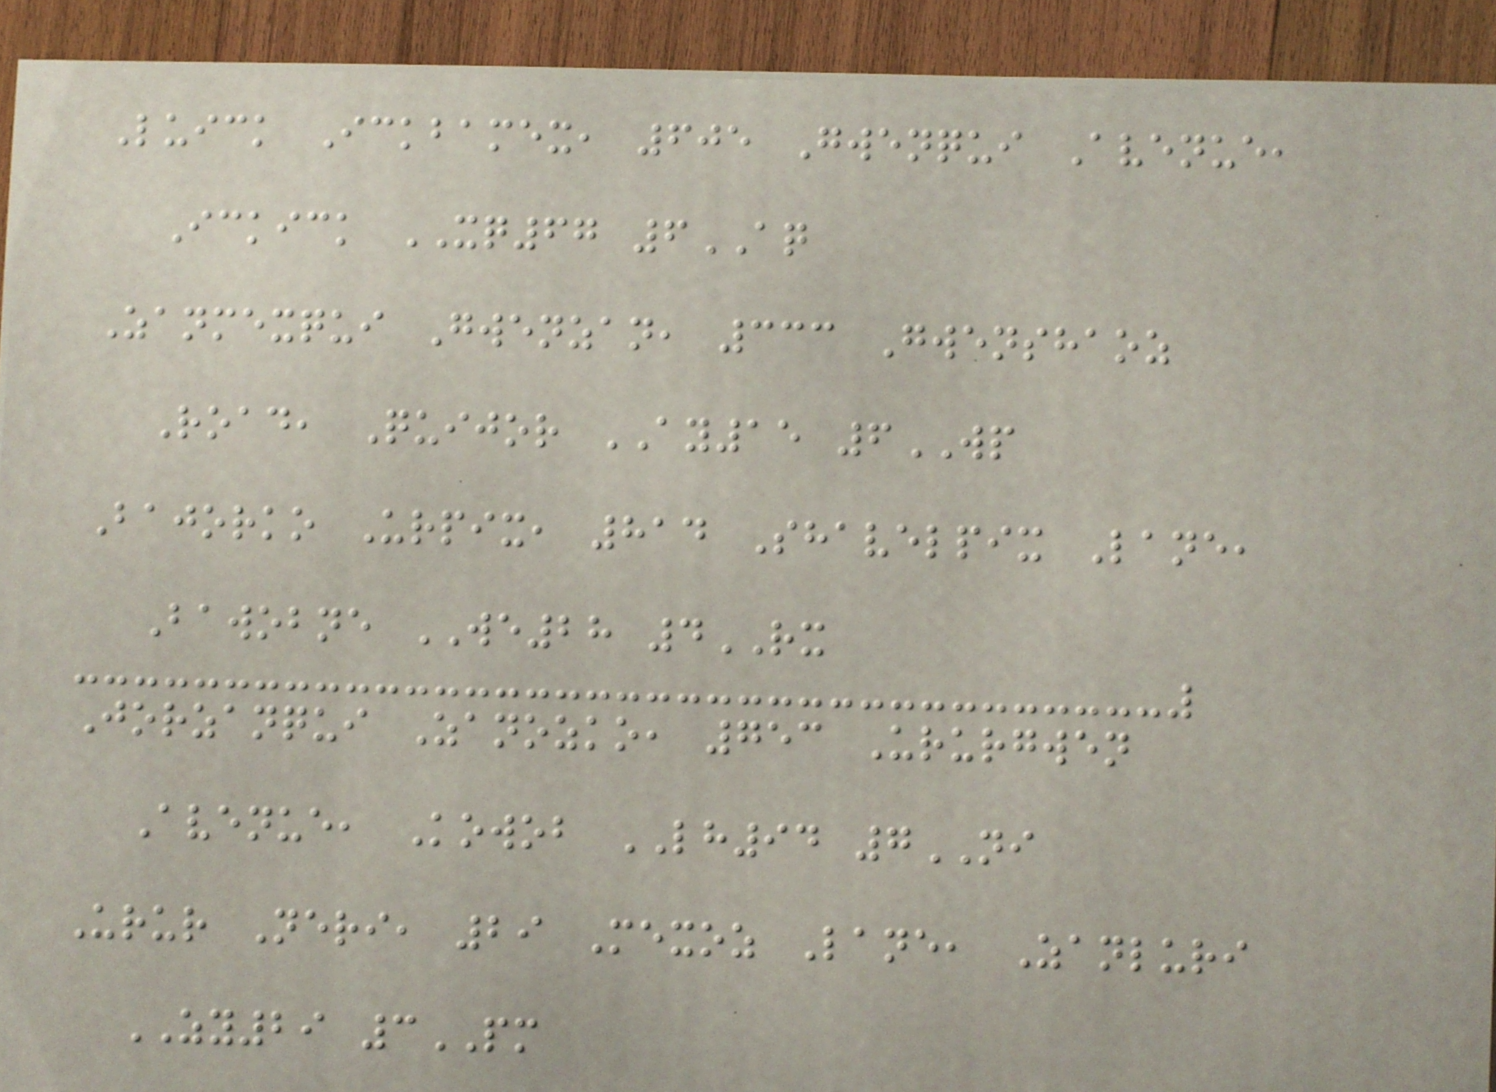Luick Ickbamex, 605 Gwenqui Avenue,
Ickick XQ67 6AQ
Zanmexqui Gwenzan, 333 Gwenshaoz
Road, Quijor AY15 6WP
Bajorko Urpix, 814 Shavelpix Lane,
Bawobne WE28 4RX
Jorzanqui Zanozko, 753 Ururgwen
Avenue, Kowob LH94 7NI
Urur Neri, 29 Mexoz Lane, Zanluri
ZY29 3PM
